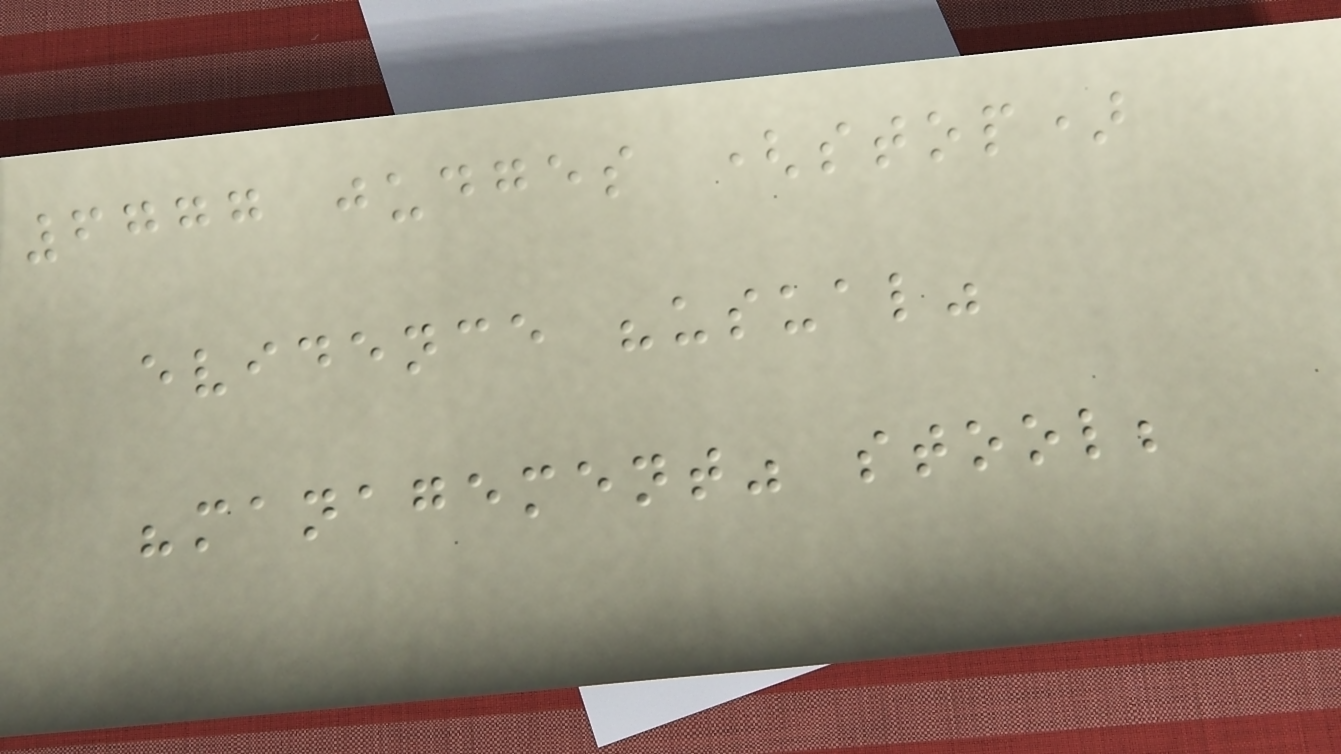6777 judges (stop)
evidence "usual"
"management" stool;
